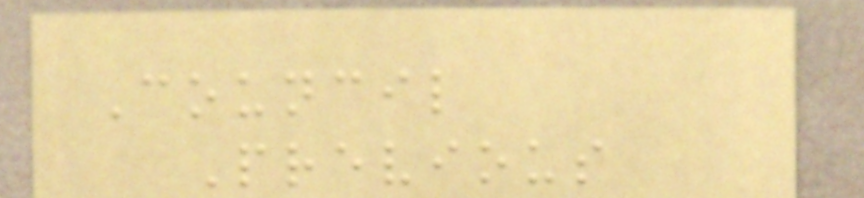Council
Previous
